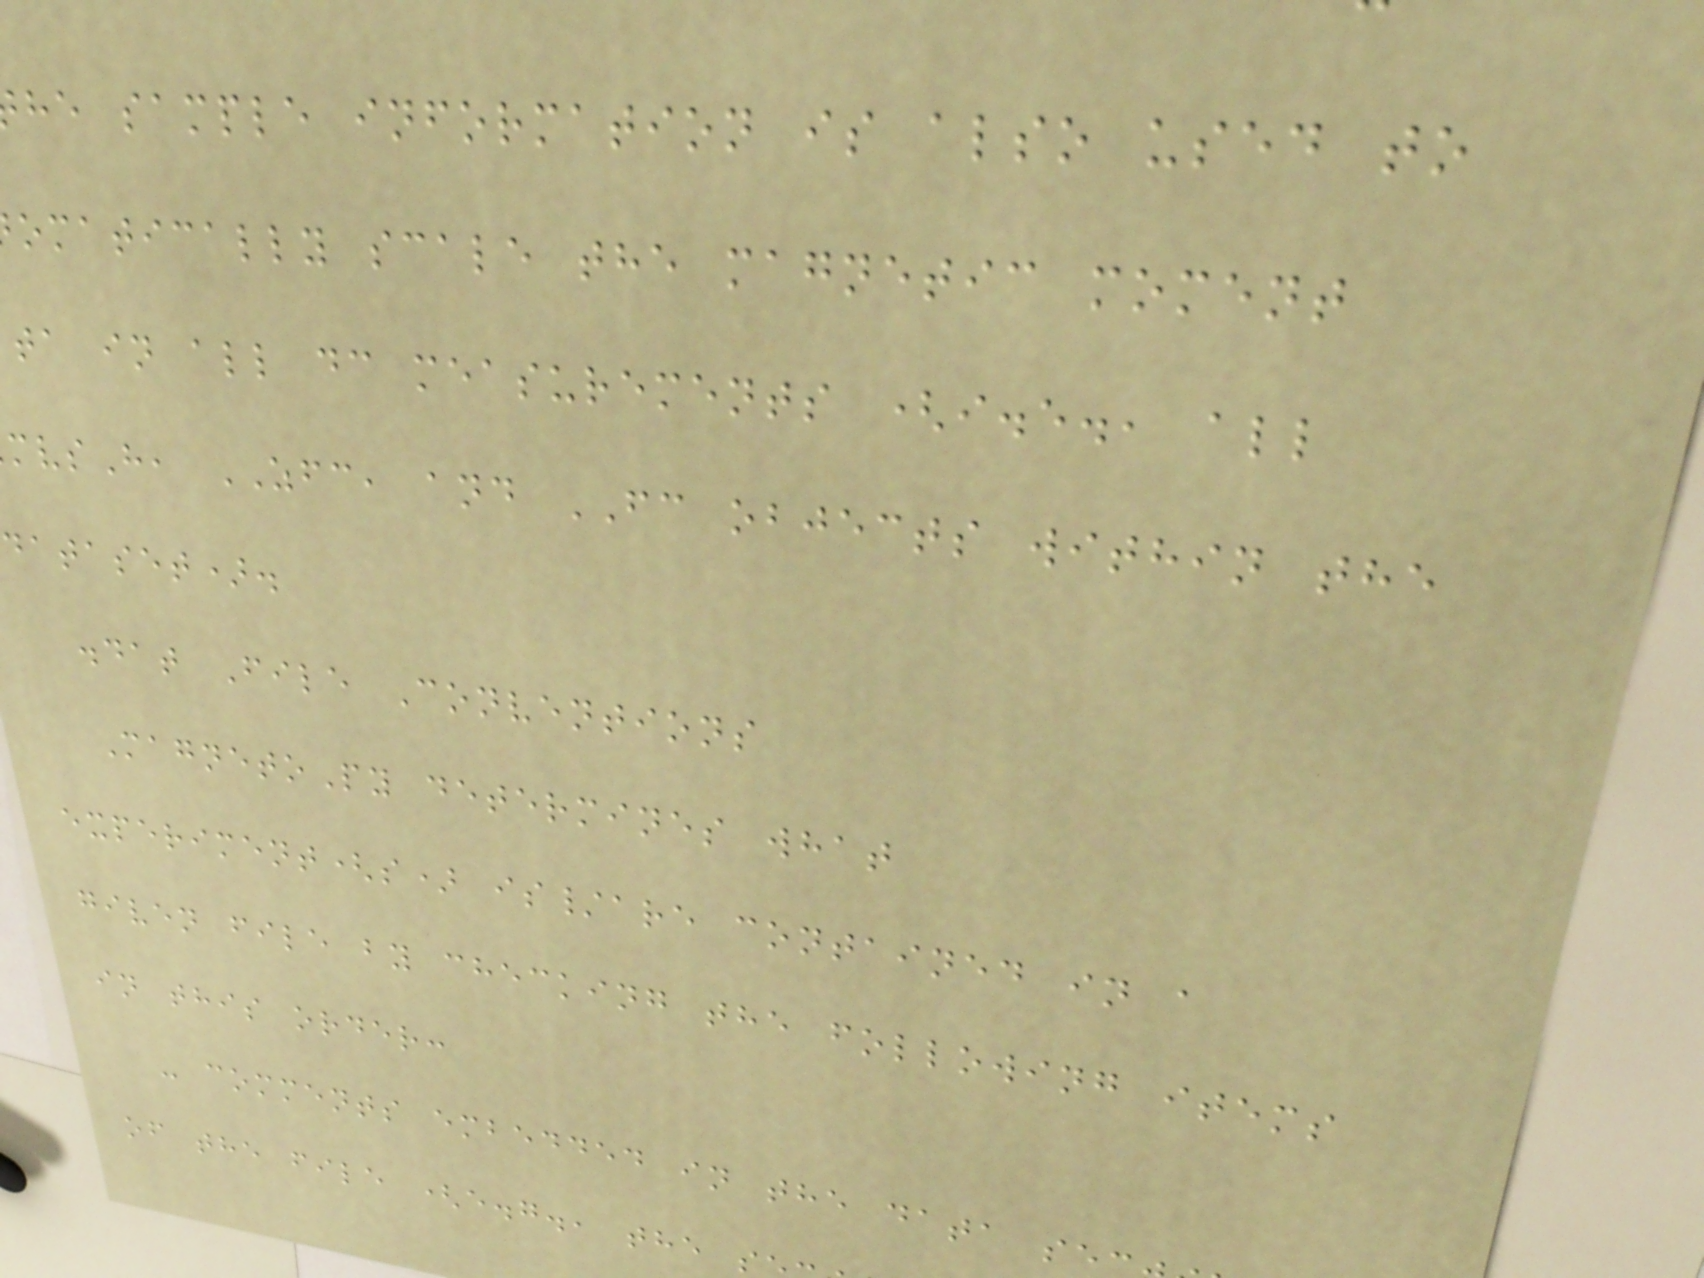he sample information is also used to
omatically scale the magnetic moment
ta in all dc measurements (i.e., all
vsH, ZFC, and FC objects within the
dataset).
.dat File Conventions
MagnetoPy determines what
experiment(s) is/are contained in a
given file by checking the following items
in this order:
- comments embedded in the data se
of the file (e.g., the s
